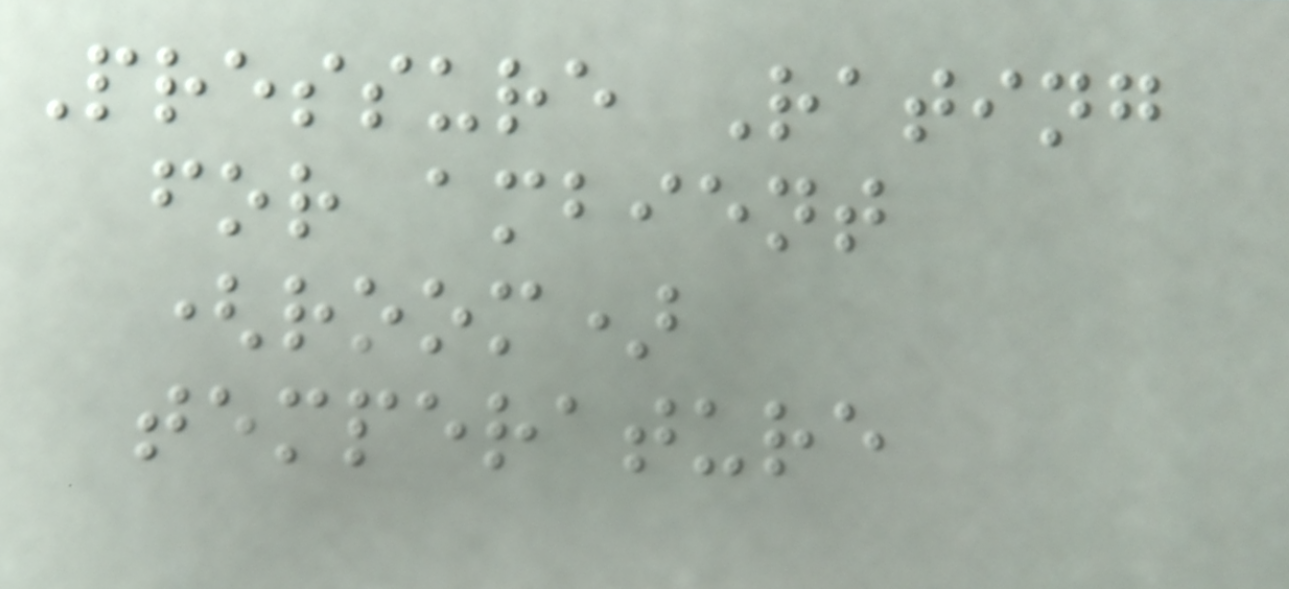Pressure Rating
for ambient
(room)
temperature
